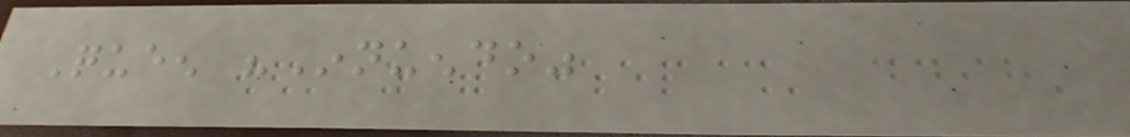Queen "Innuendo"
